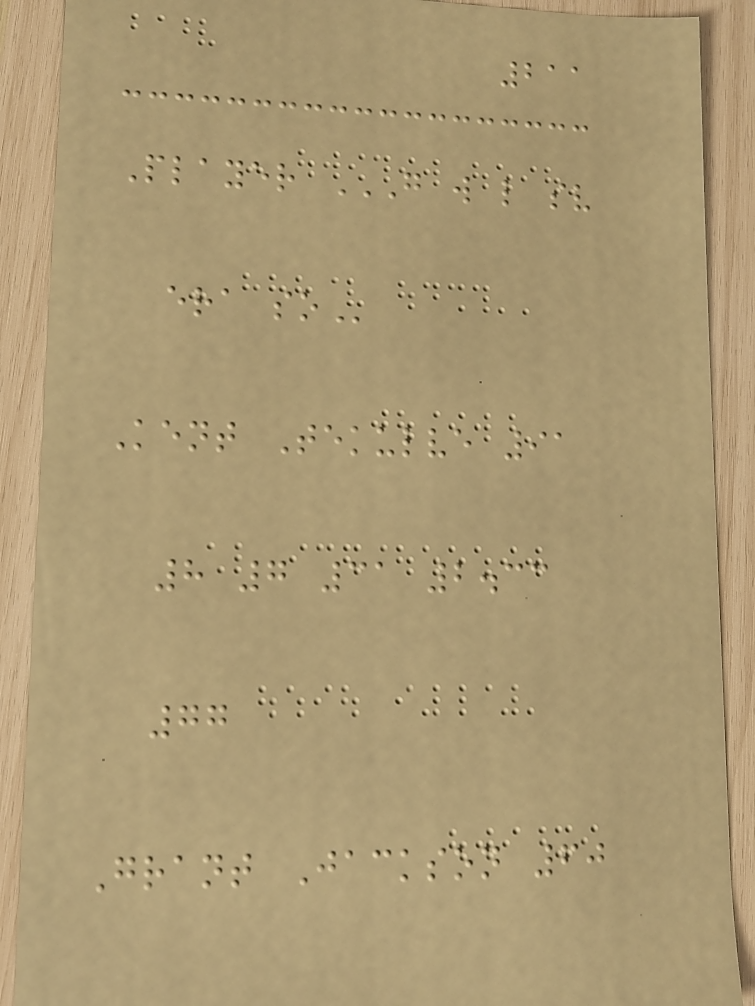211
Player G W L SV
ERA SO
Kent Tekulve 91
8 7 31 2.33
77
Grant Jackson 60
